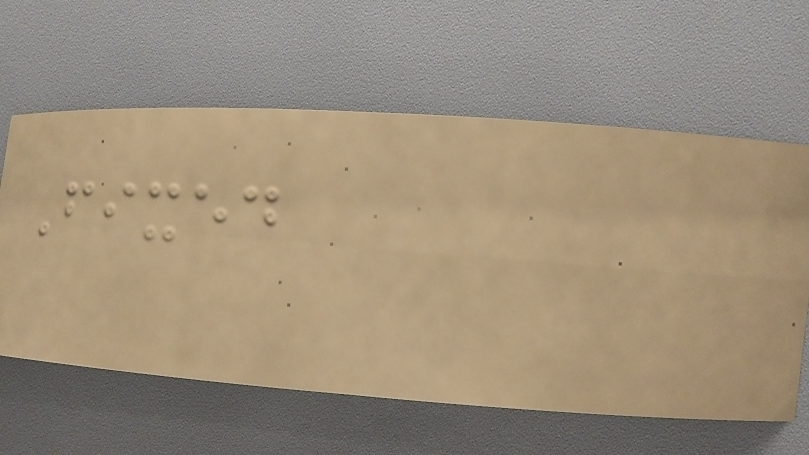Fixed
